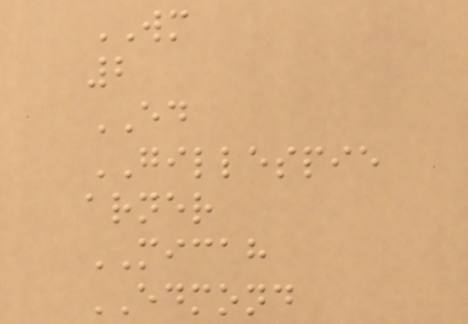WM
2
ED
GILLESPIE
arner
MICAH
EDMOND
